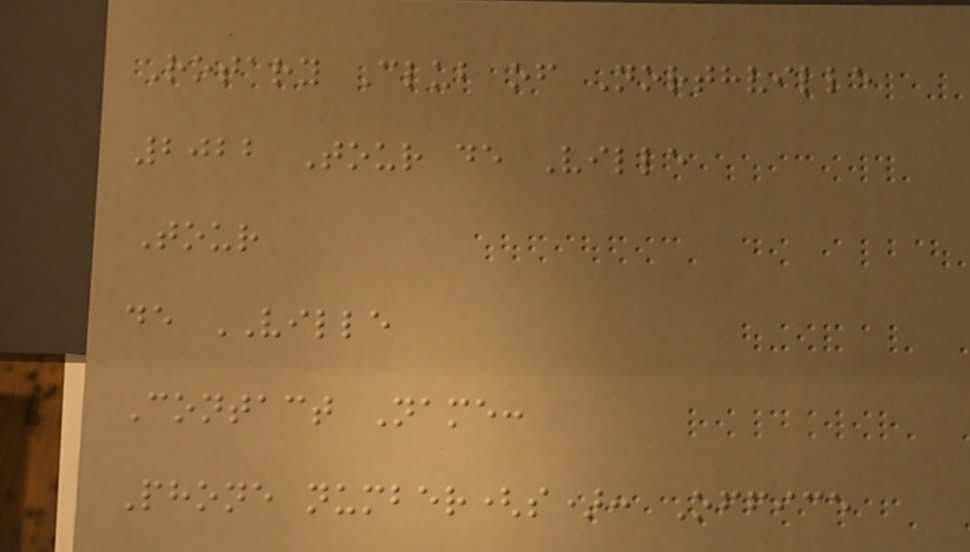Rotary Club of Northville
2022 Tour de Ville
Tour
de VILLE
Contact Name:
Phone number(s): Office
